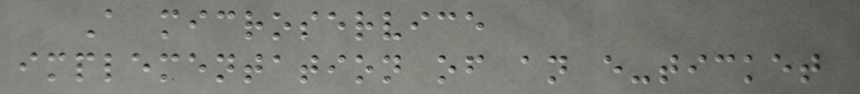A microservice
implementation of an e-ticket
